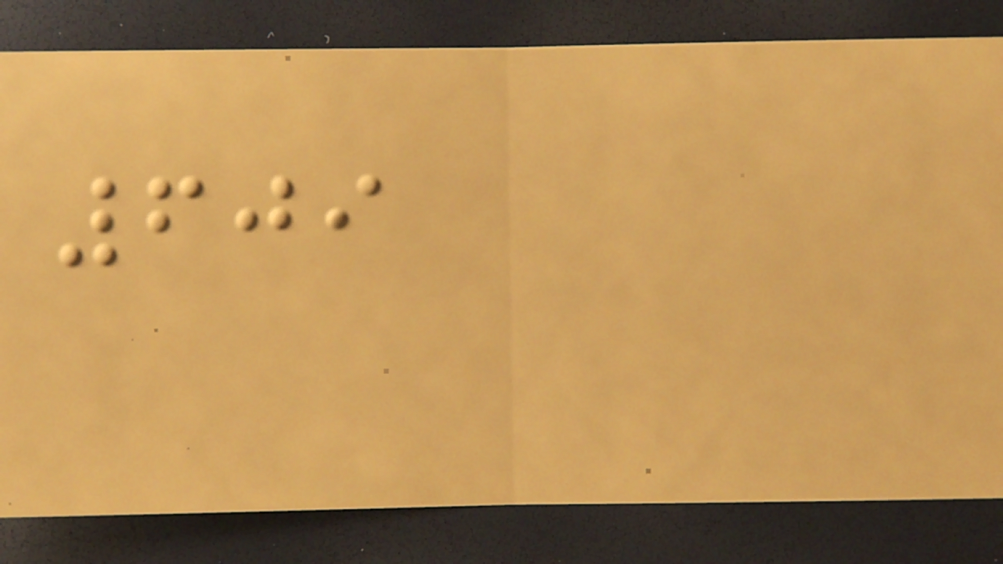609
